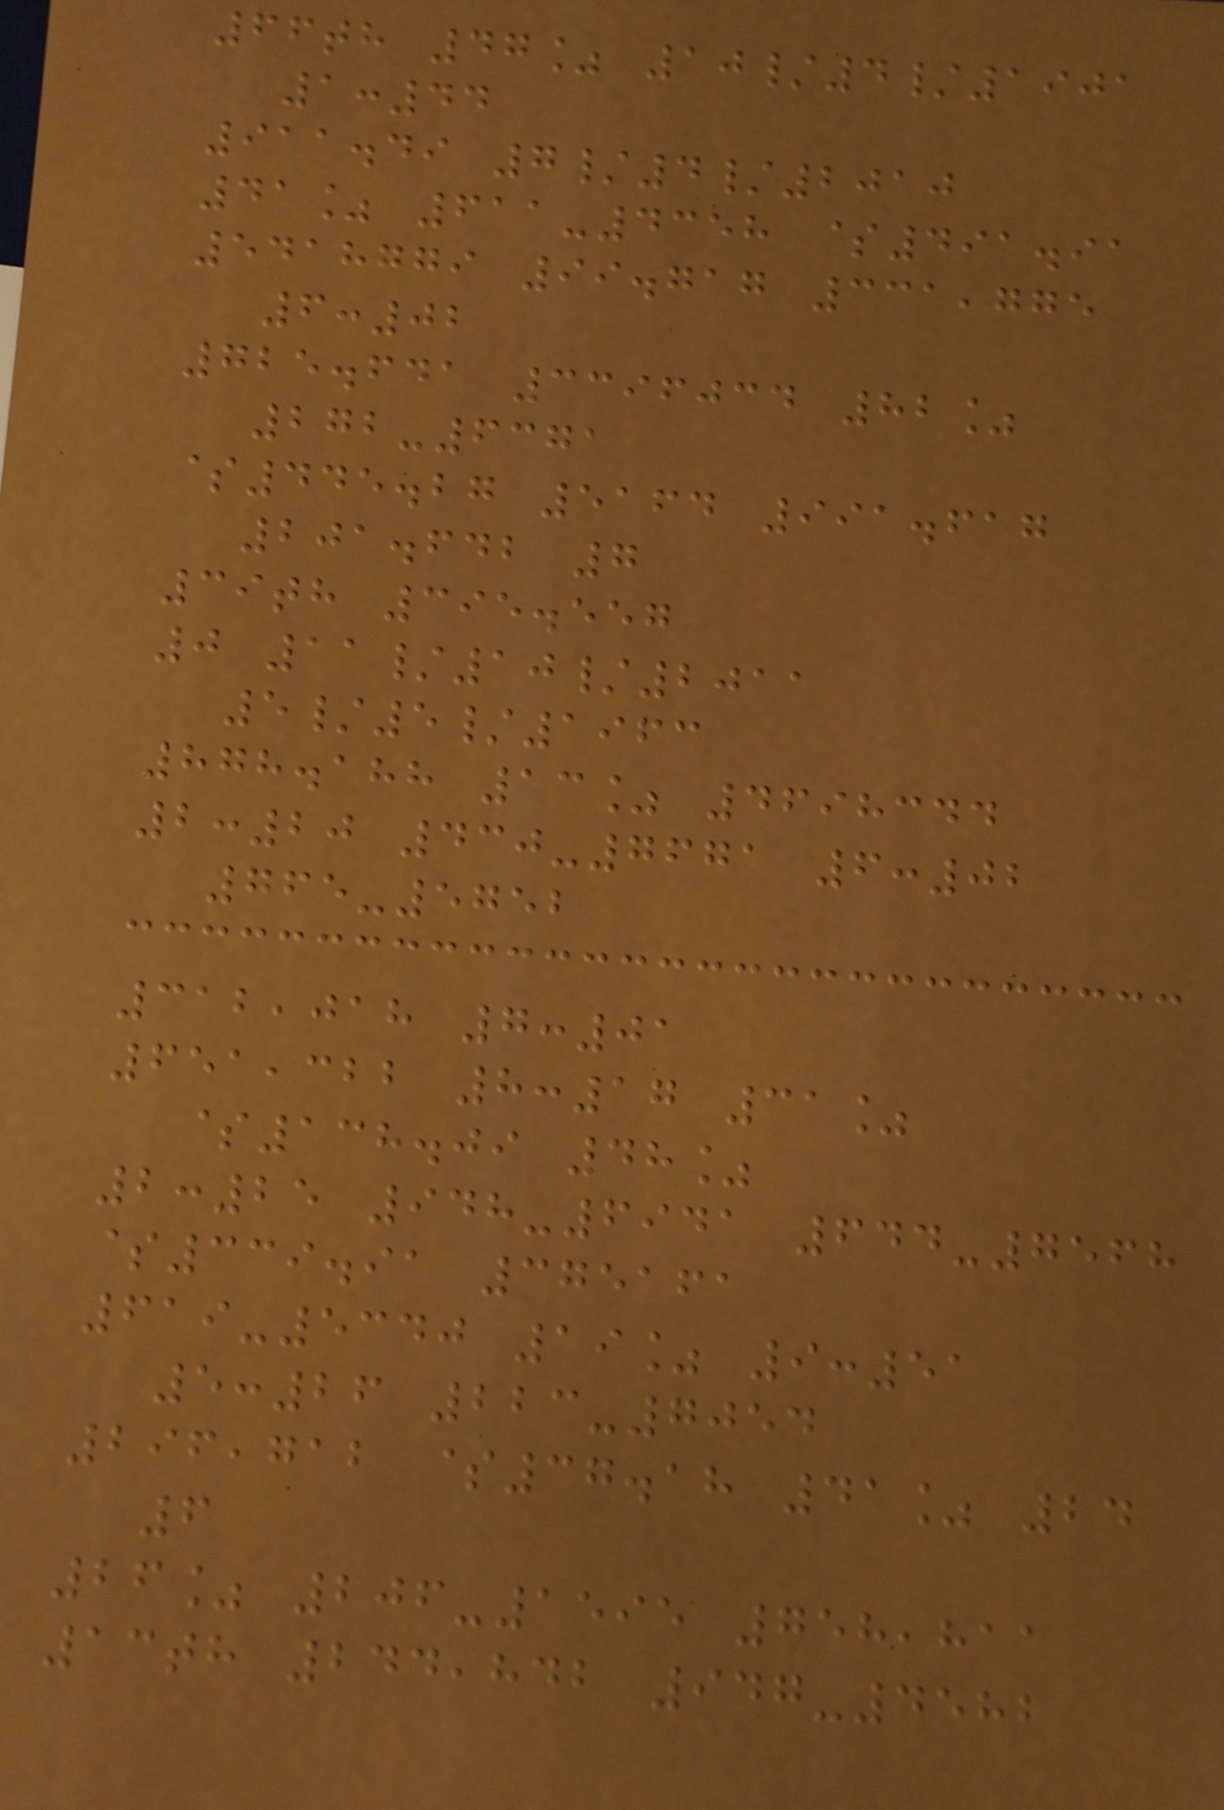66th 47% 10/4/1901
1:44
911.49 7/4/2010
41% 611-4358 $491.91
5418779 99.717 331,775
6:02
725.641 3396034 82%
272-6371
$445.27 5164 991.617
201.642 7
39th 395.557
0 11/10/2011
5/5/1963
878.188 13% 4698344
2:20 430-7671 6:02
765-5752
312,018 7:01
651,322 8:17 31%
$138.09 48%
2:25 948-6941 644-7568
$339.91 375161
619-5340 19% 9:51
5:26 223-7054
296,712 $37.18 41% 24
6
26% 206-1595 758,811
13th 244,842 947-4582
